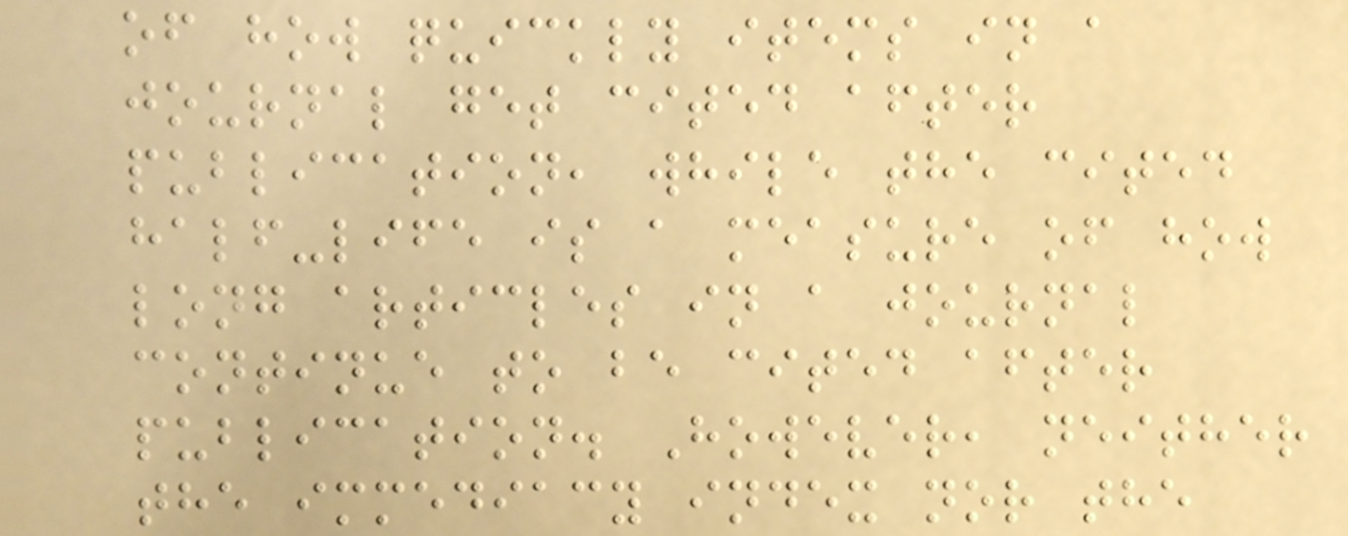of how quickly items in a
journal get cited after
publication, while the cited
half-life is a measure of how
long articles in a journal
continue to be cited after
publication. However, neither
the immediacy index nor the
